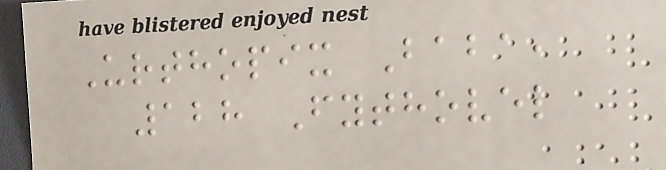Urthopix Baba,
128 Fythovel
